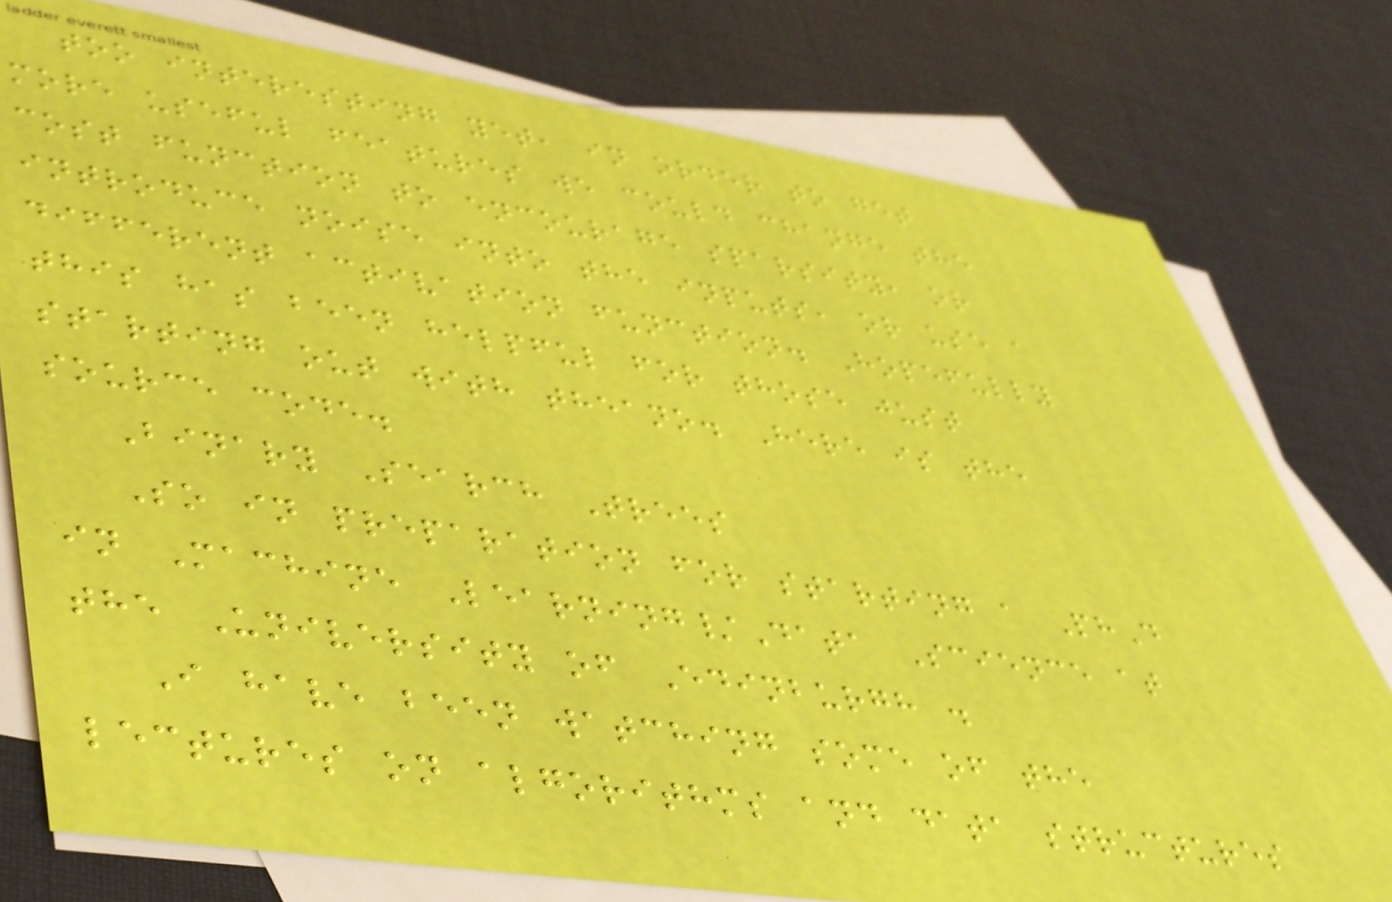too interesting yet, in order to get
more useful features we could change the
cost function to encourage sparsity, or
introduce noise into the inputs, or use a
different activation function. Hopefully
this has been helpful for those just
starting out with theano. Here is the
source code.
Binary Search Trees
So in preparation for starting a PhD
in Machine Learning/Data Science at
the University of Edinburgh .
I have been watching some of the
lectures on algorithms and data structures
